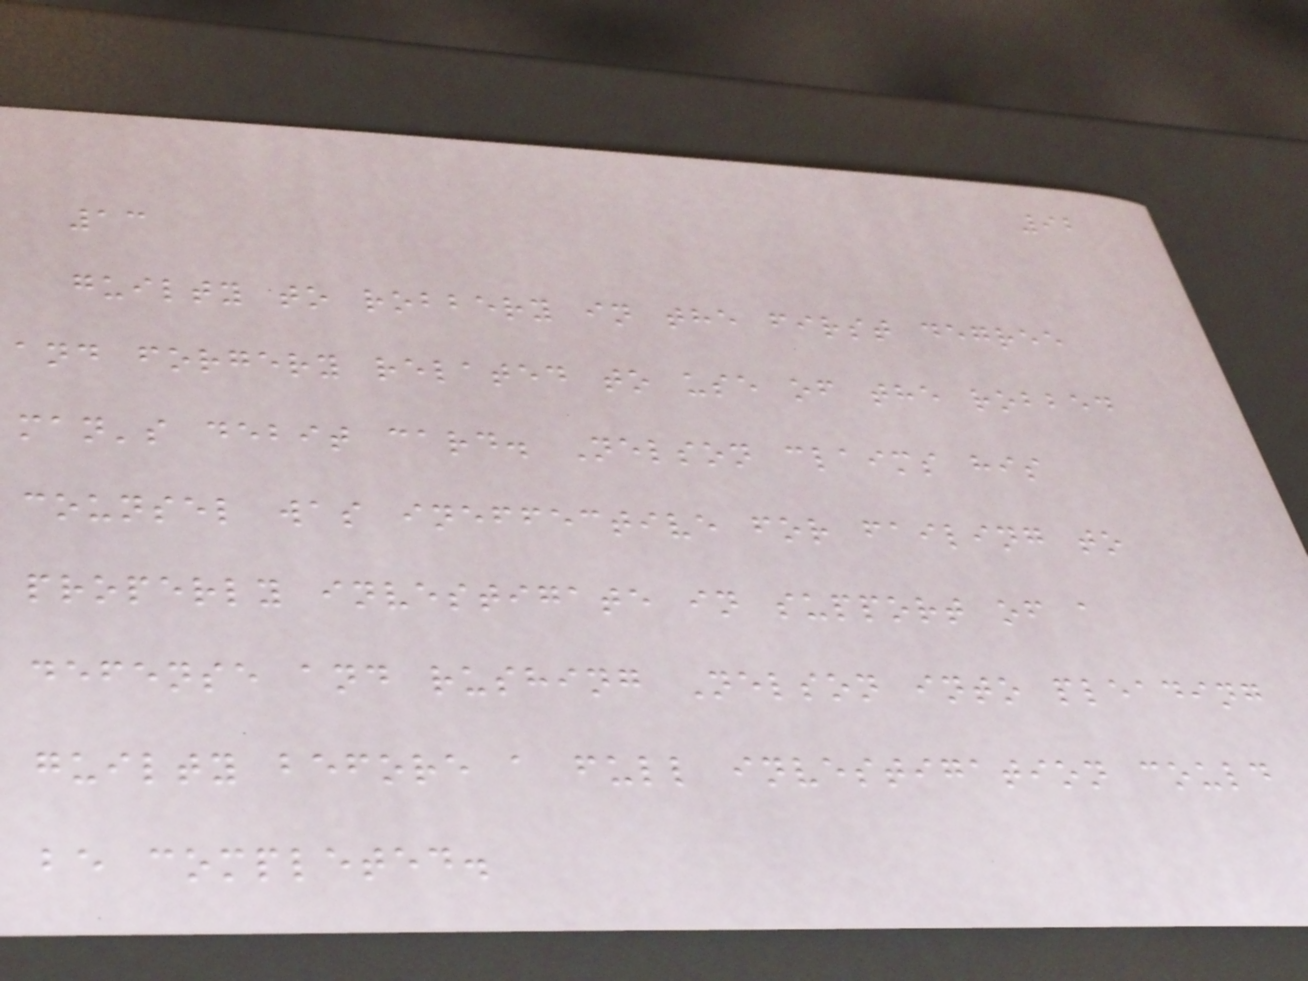92
13
guilty to robbery in the first degree
and forgery related to use of the robbed
man's debit card. Nelson claims his
counsel was ineffective for failing to
properly investigate in support of a
defense and rushing Nelson into pleading
guilty before a full investigation could
be completed.
